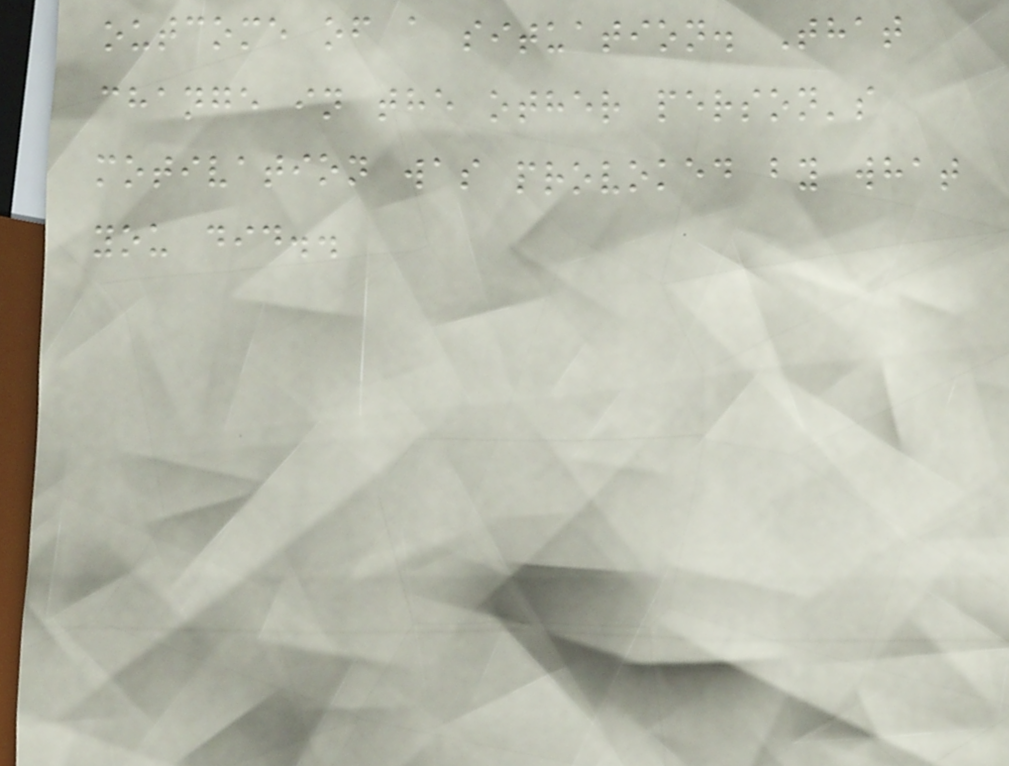outcome of a situation. That
change in the other person's
motivation was provoked by what
you did..
